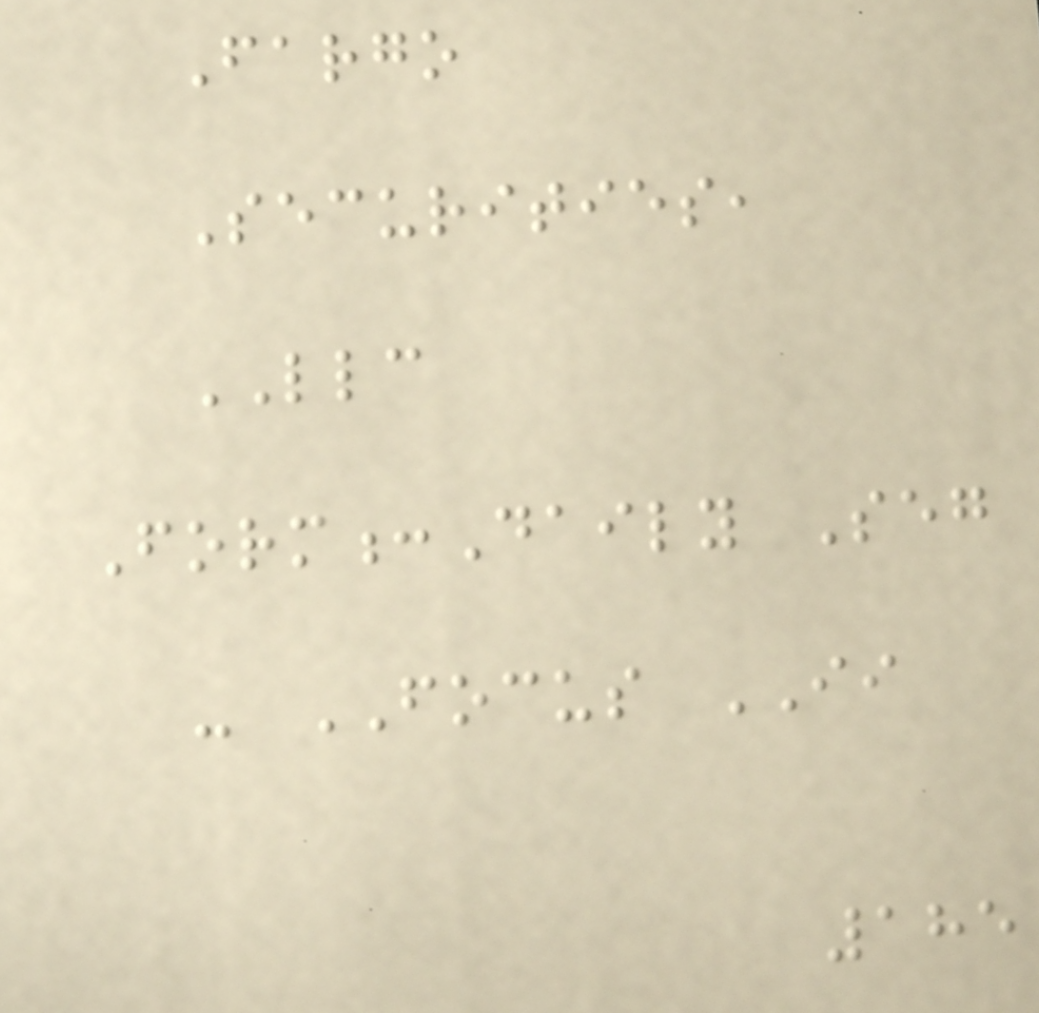Fargo
Securities,
LLC
Form:Daily Seg
- FOCUS II
185
